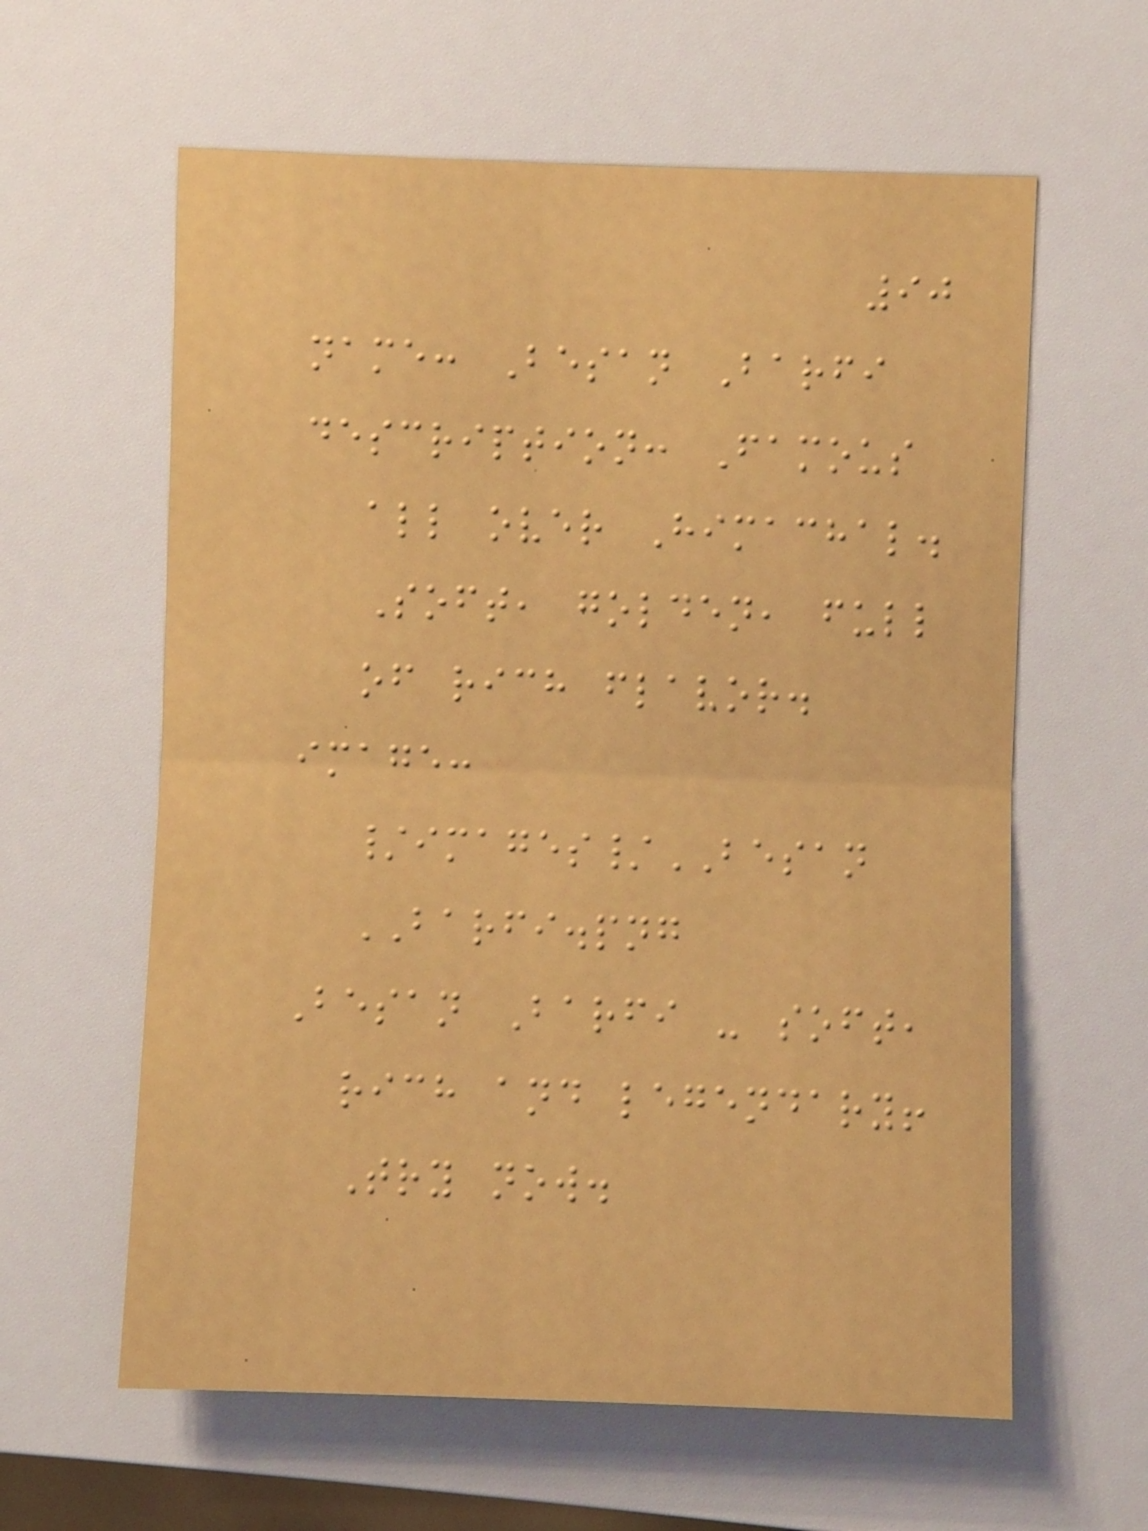90
name: Besan Barfi
description: Famous
all over Himachal.
Soft, golden, full
of rich flavor.
image:
/images/BESAN
BARFI.png
Besan Barfi - soft,
rich and legendary!
Try now.
